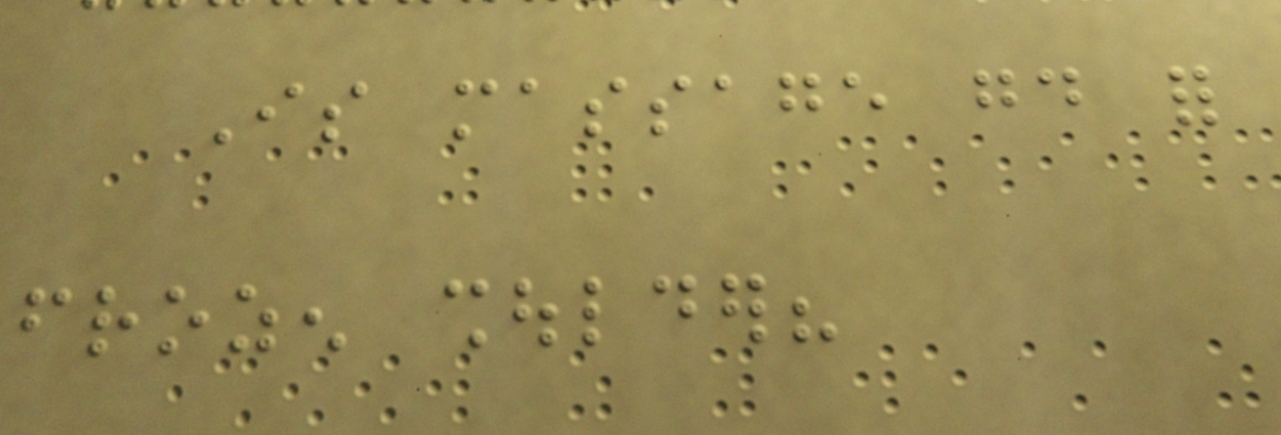Is massage good for
frozen shoulder?
